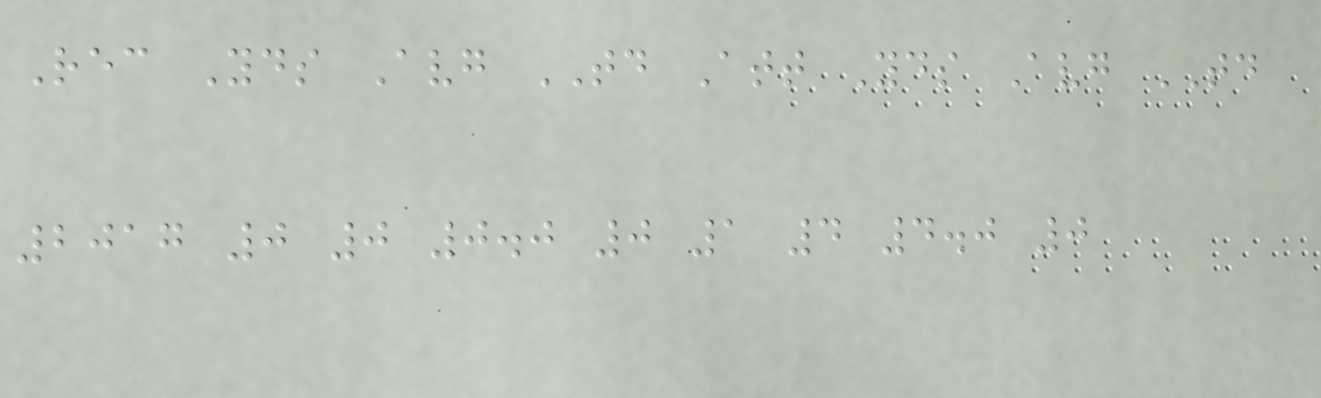Rec Yds Avg TD Att Yds Avg TD
2017 0 0 0.0 0 1 4 4.0 0
